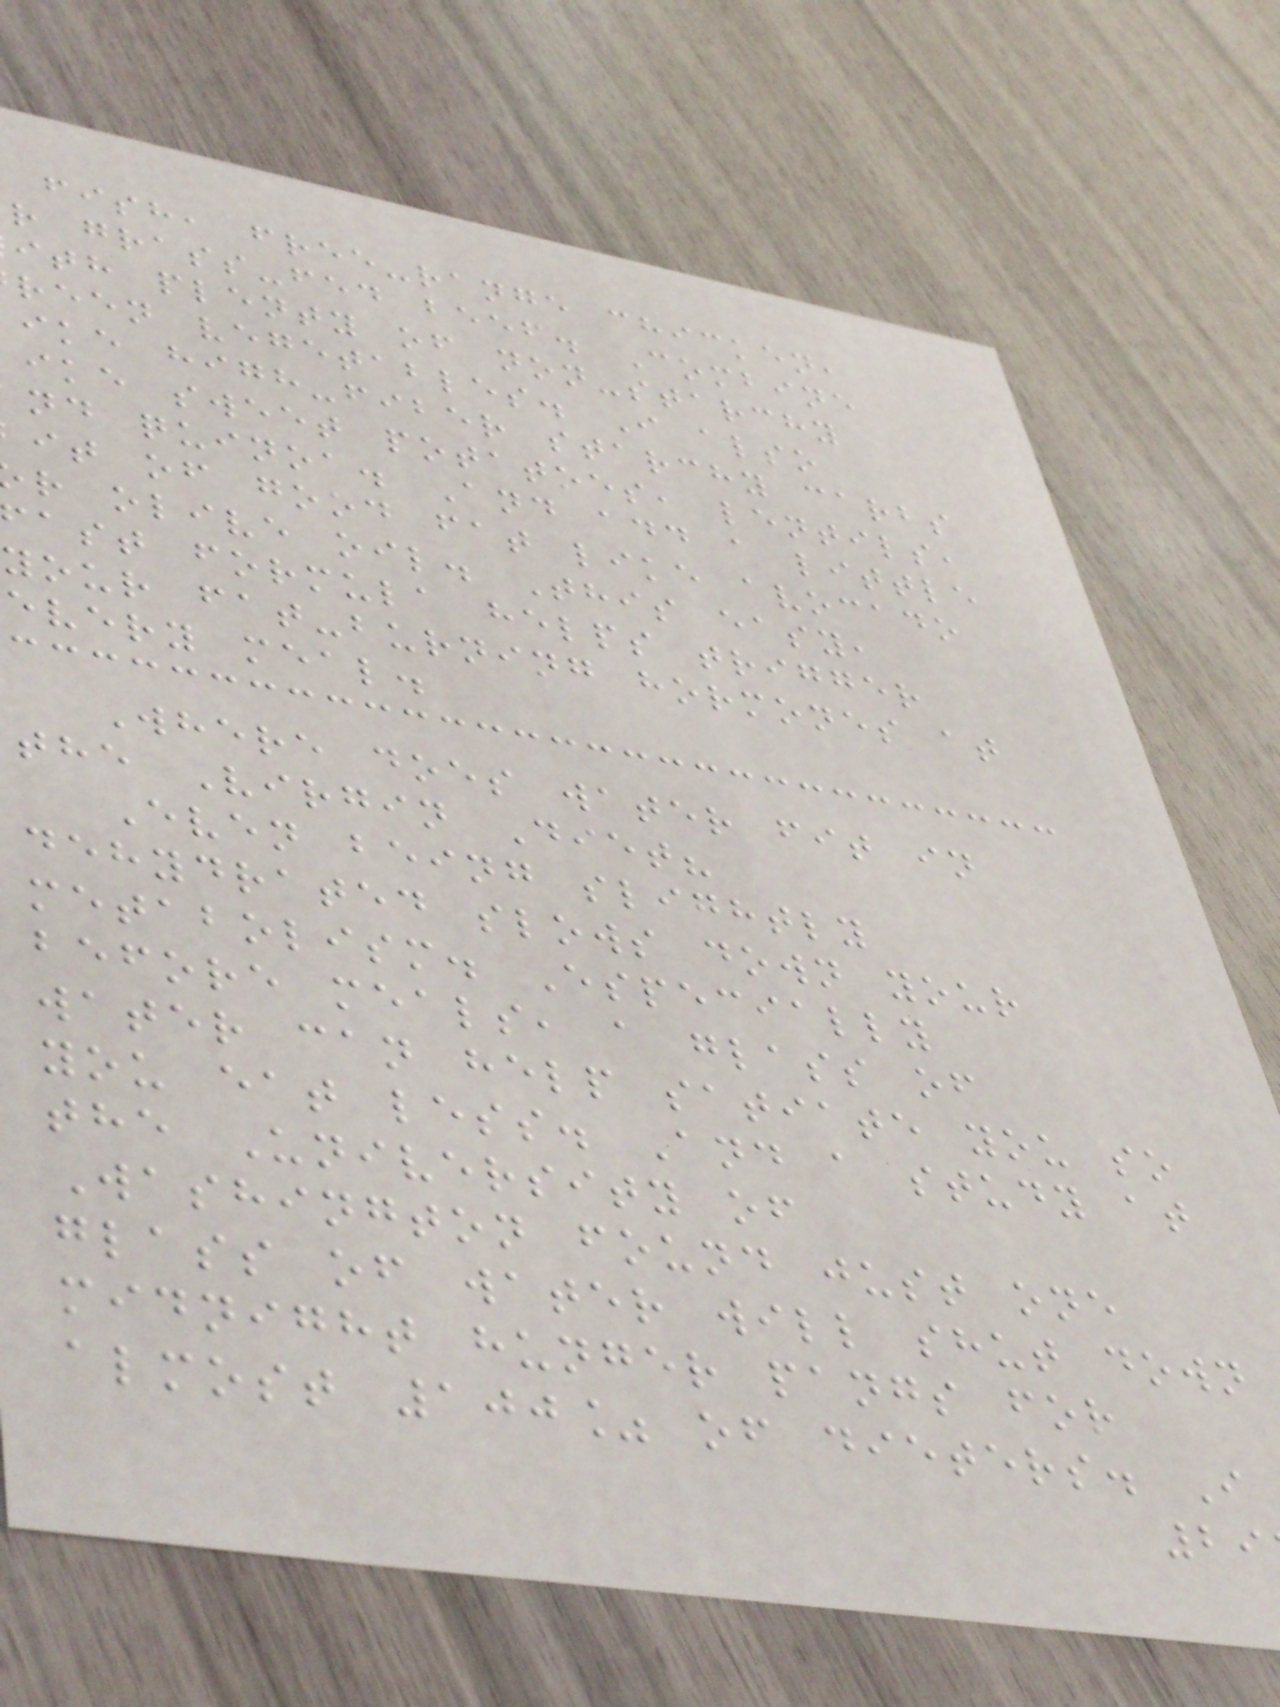fish, free-range chicken,
r grass-fed beef. Combine
ith plenty of non-starchy
reen vegetables. I also
ike high-fiber starchy carbs
ike sweet potatoes, lentils,
nd quinoa. And add a little
it of good fat like avocado
r olive oil. This easy,
ast formula helps trigger
your fat-burning hormones at
every meal.
Where does water fit in
the Virgin Diet?
Even being slightly
dehydrated slows down your
metabolism. Especially
before meals, a glass of
water can help satiate you so
you eat less. And a study at
the University of
Washington found just one
glass of water will shut down
midnight hunger pangs for
almost 100% of dieters. I
